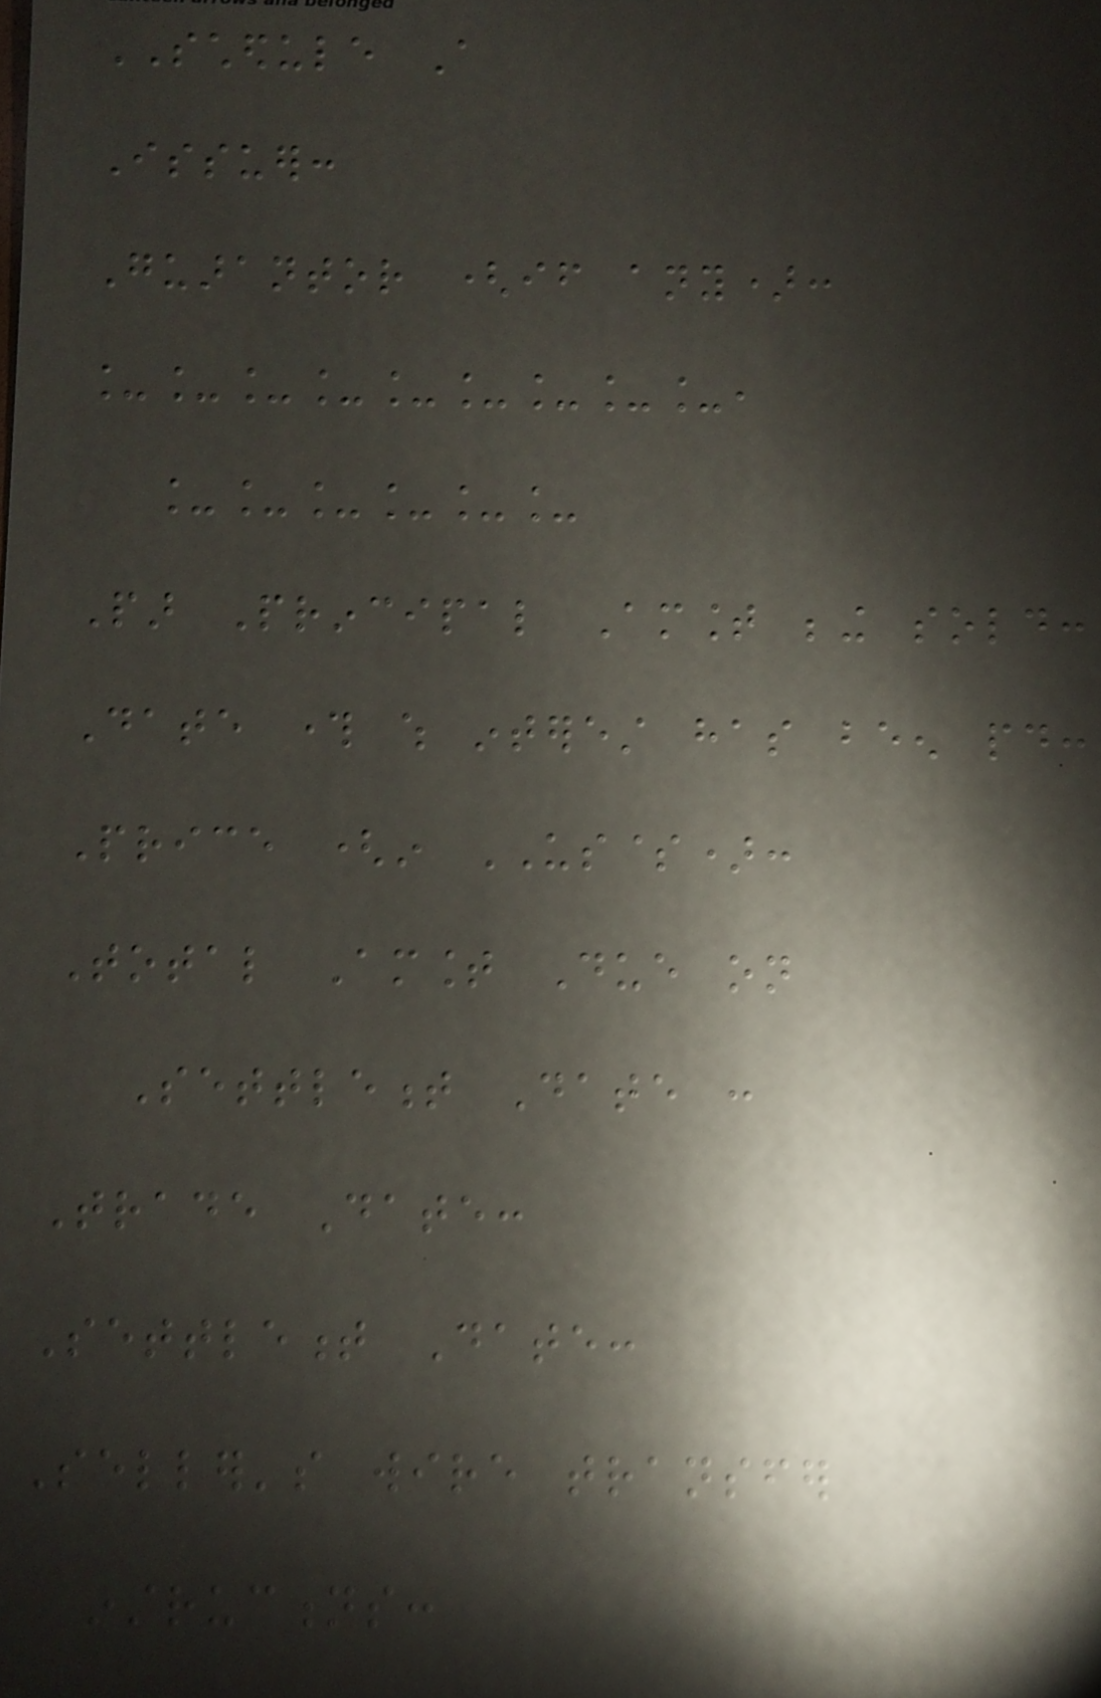SCHEDULE A
Issuer:
Guarantor (if any):
_________,
______
Par Principal Amount being sold:
Date through which interest has been paid:
Price (in US$):
Total Amount Due on
Settlement Date :
Trade Date:
Settlement Date:
Seller's wire transfer
instructions:
